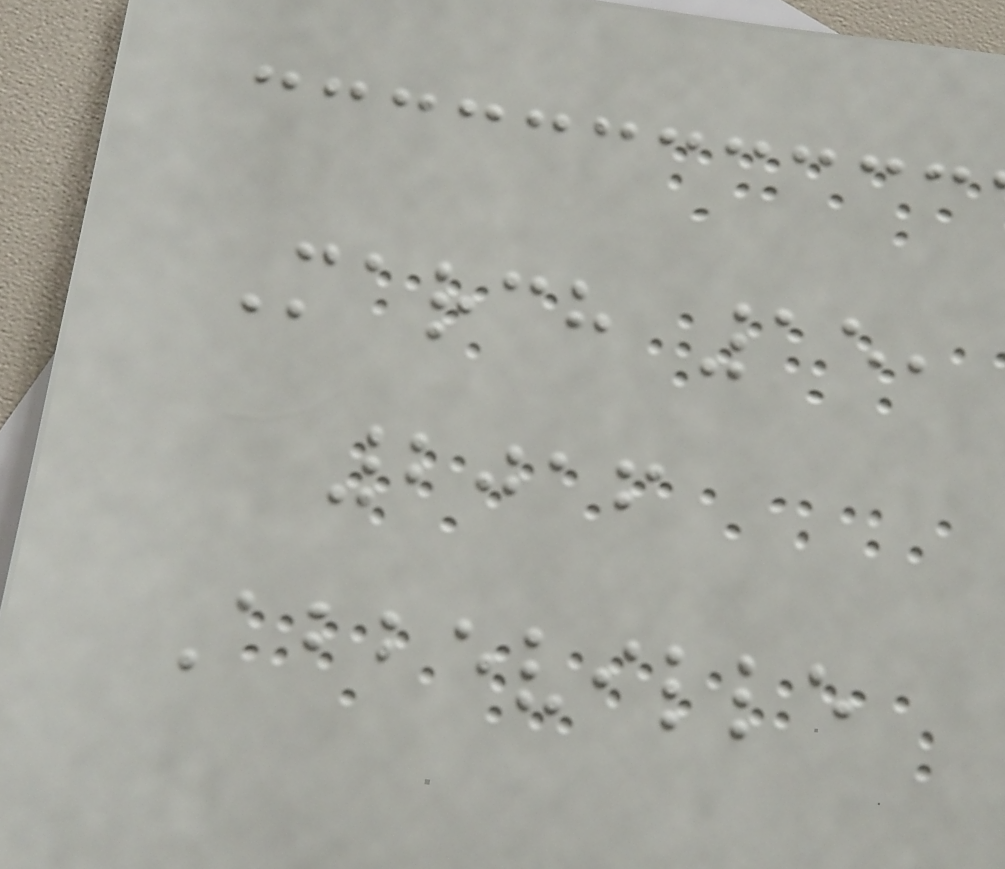March 15,
2016
Abbeville
